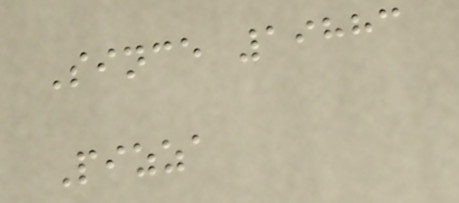Since 19883
Pizza
